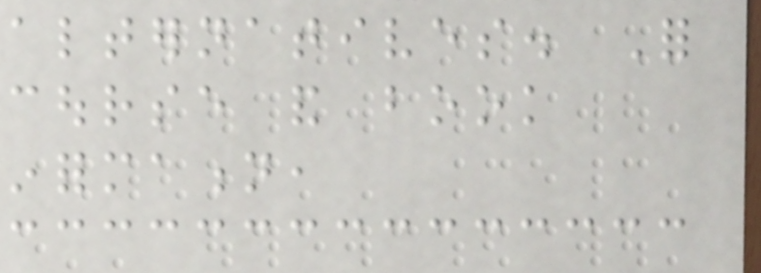alternatives. For
course and book
information,
